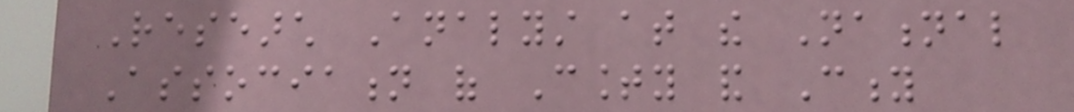Research Analyst at the National
Association of County and City
